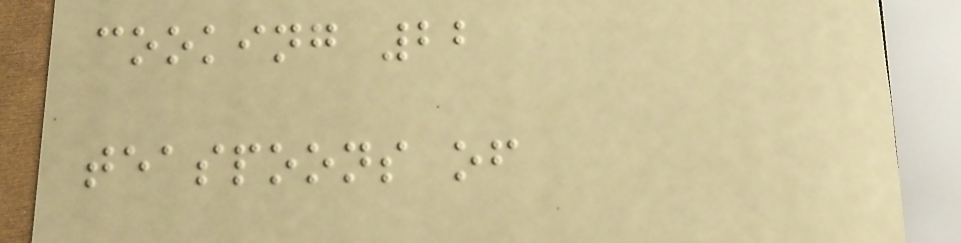cooking 22
teaspoons of
